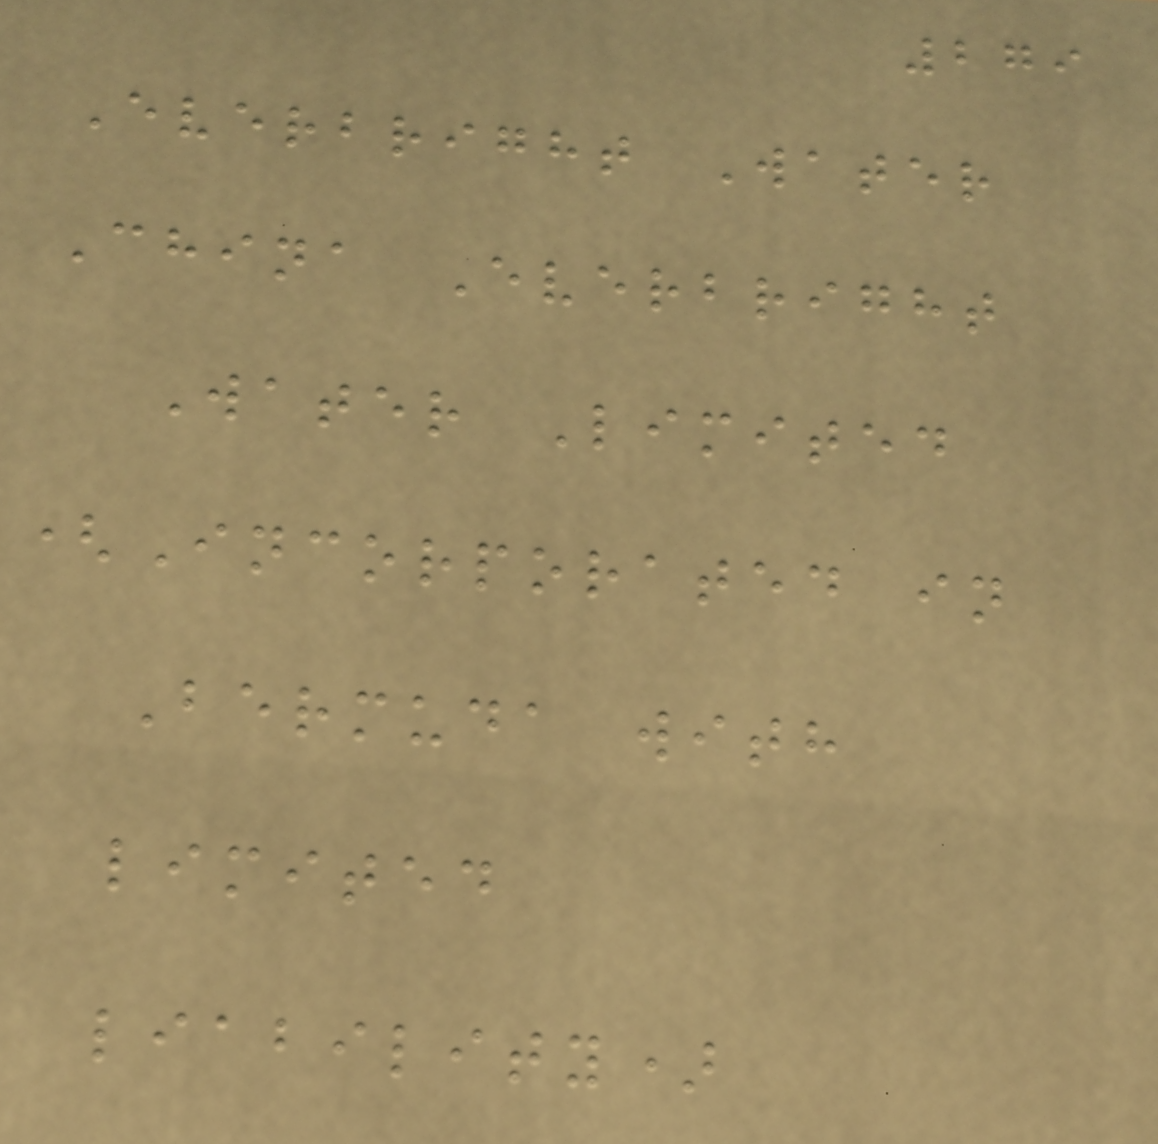279
Everbright Water
China Everbright
Water Limited
(Incorporated in
Bermuda with
limited
liability)
